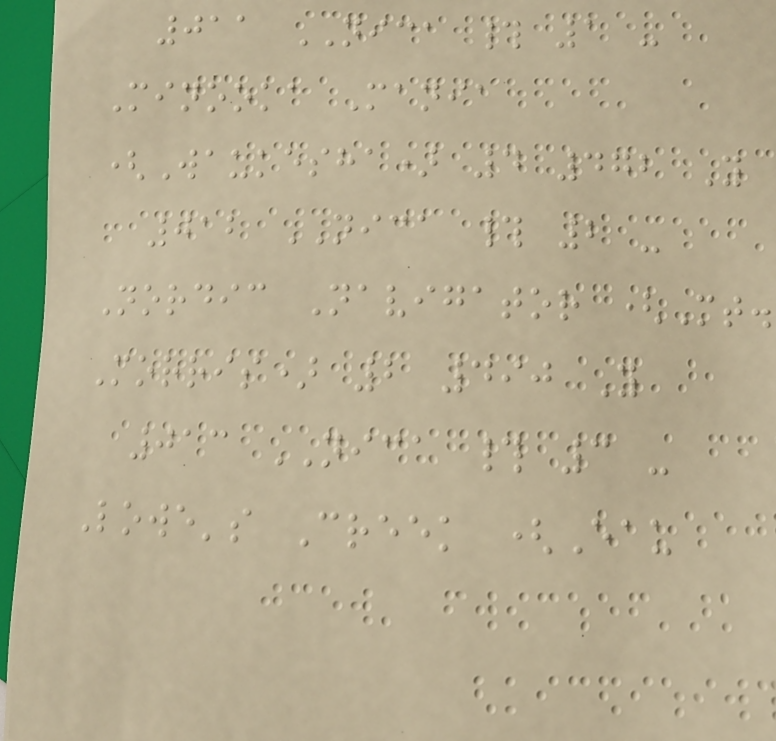011 NICA # 1 -
Minooka Mania
(Waukesha) 4 472 Y
012 NICA # 2 -
Nordic Navigator (Mt.
Morris) 2 490 Y
013 NICA # 3 -
Lowe's Creek (Eau
